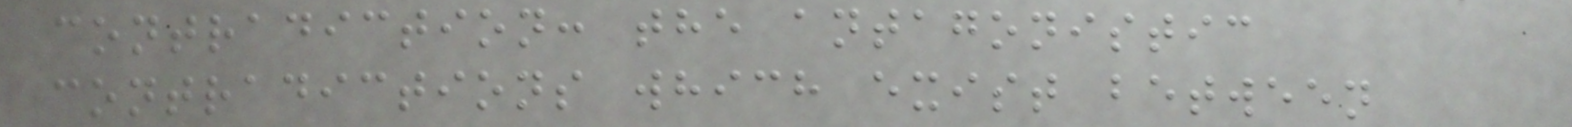contradiction: the antagonistic
contradictions which exist between
